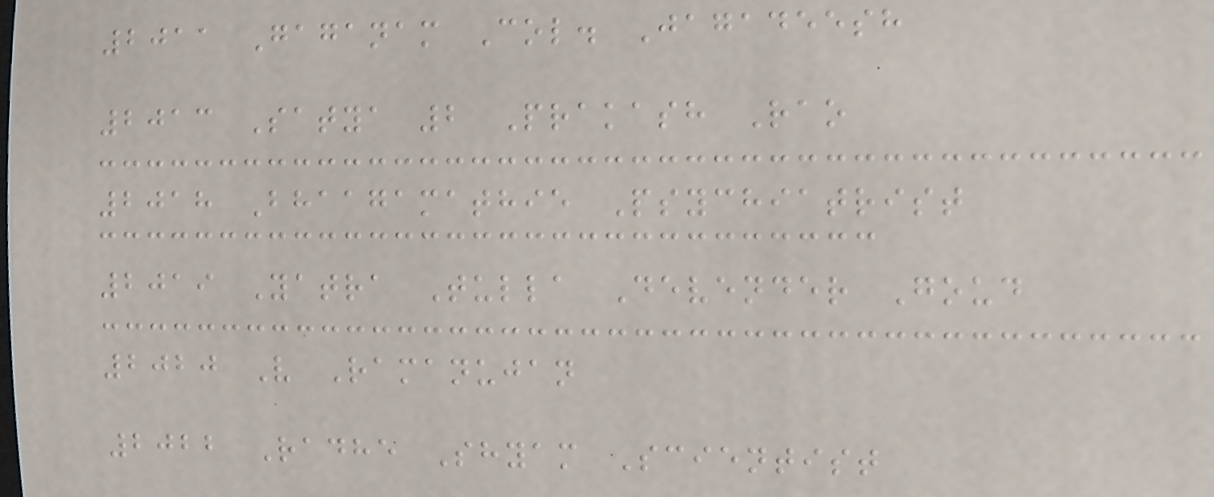2011 Gaganam Col. Jagadeesh
2013 Satya 2 Prakash Rao
2018 Bhaagamathie Psychiatrist
2019 Yatra Tulla Devender Goud
2020 V Ramanujan
2022 Radhe Shyam Scientist
